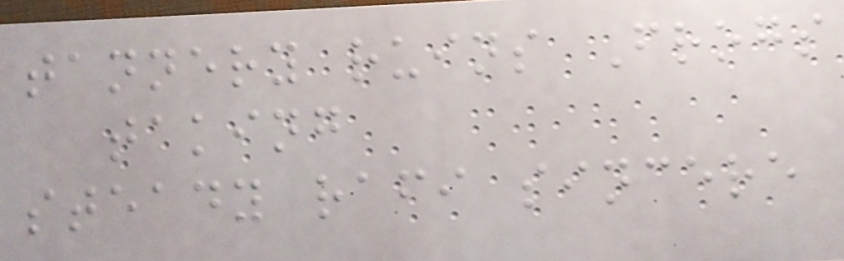tannery ruins Frogs
taking
steady rafi sincere
